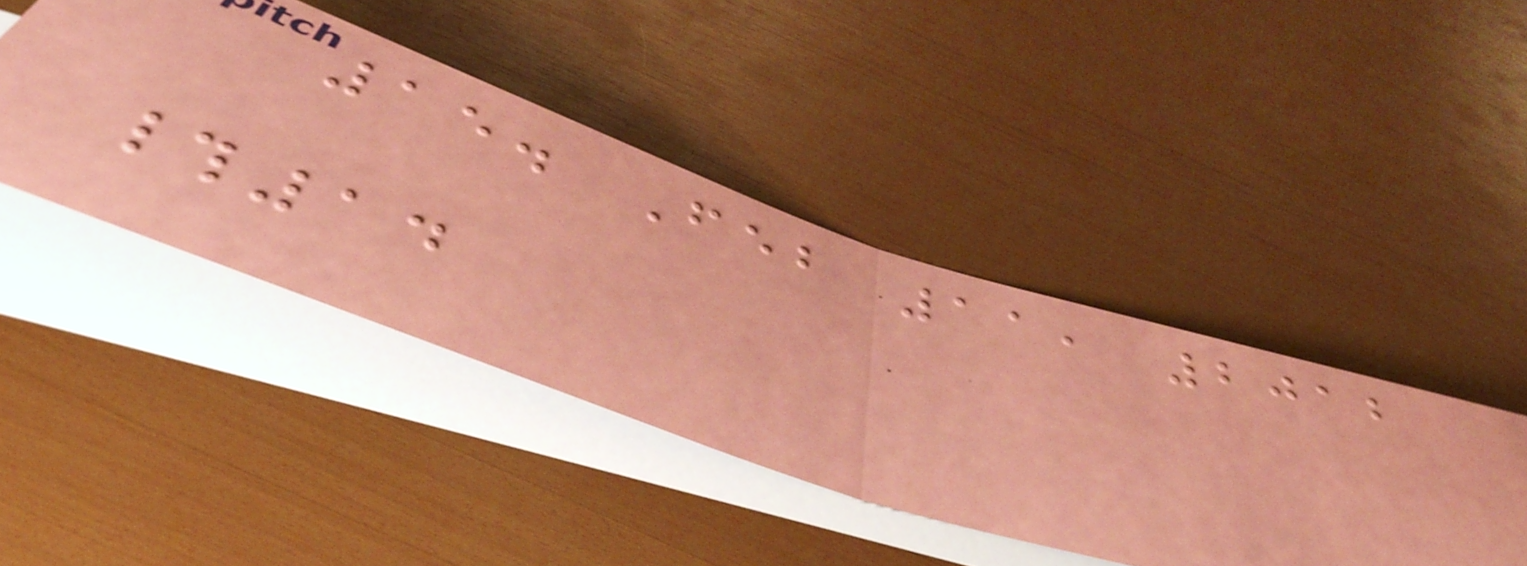15. Feb 11, 2012
#14
